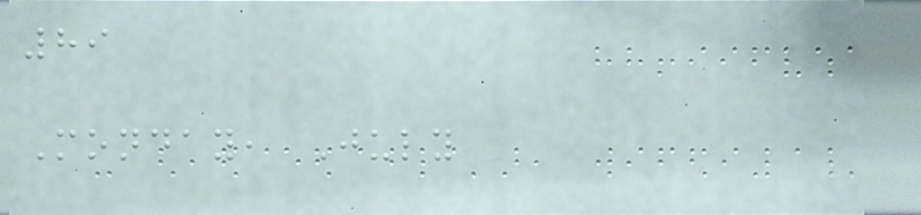89
Monday, July
